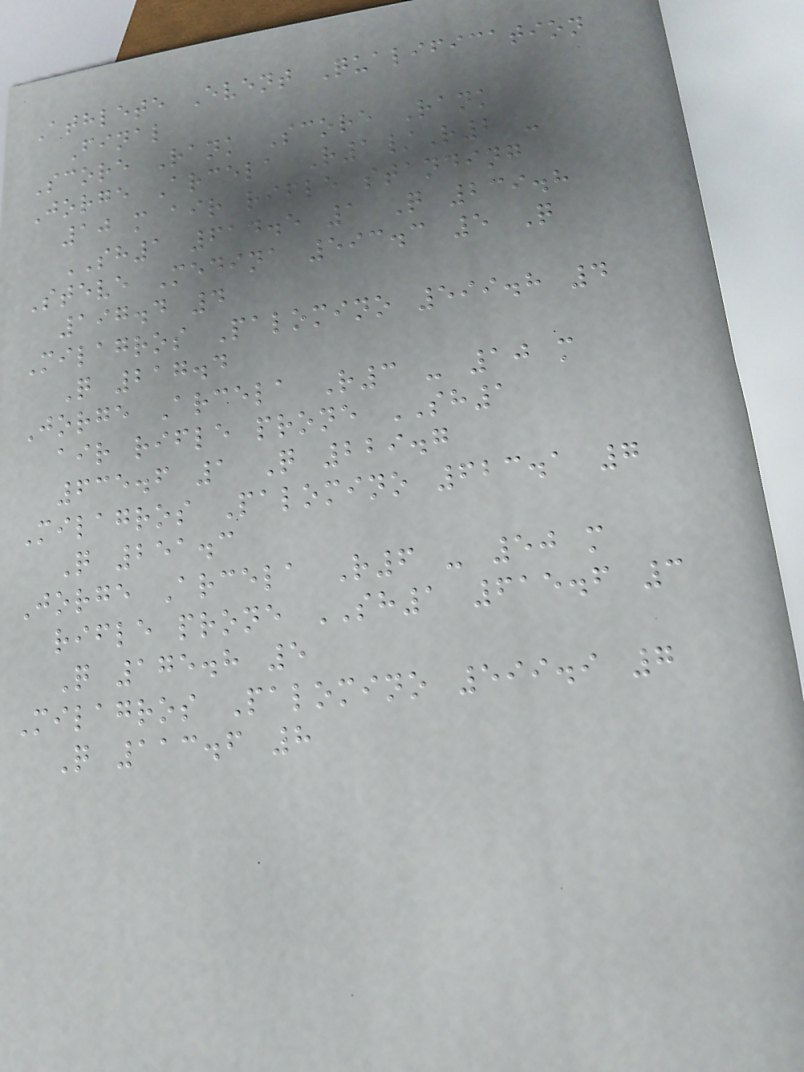Athlete Event Qualification
Final
Score Rank Score Rank
Jorge Arcela R1/R2 -
10 m air rifle standing
SH1 614.5 1 Q 239.8
Steve Medina 593.3 5 Q
197.4 4
Milagros Palomino 599.8 4
Q 217.4
Jorge Arcela R3 - 10 m
air rifle prone SH1
635.6 1 Q 229.7
Milagros Palomino 623.1 7
Q 251.3
Jorge Arcela R6 - 50 m
rifle prone SH1 615.6 3
Q 175.8 5
Milagros Palomino 599.9 7
Q 113.6 8
